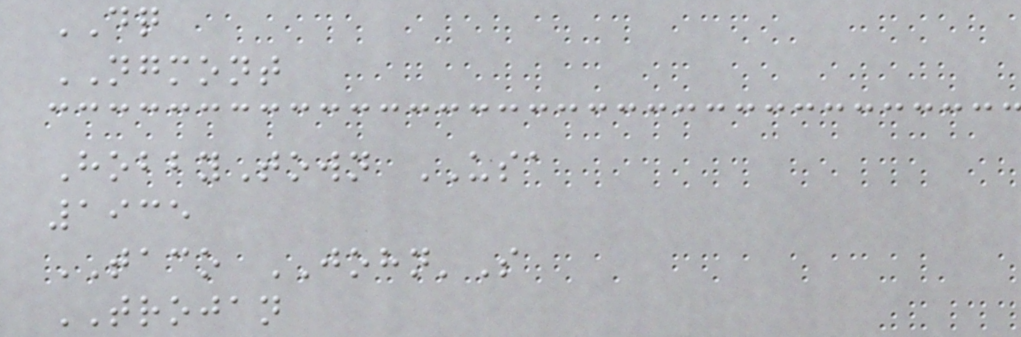DQ
NGMONT
HobbyTown USA
1935
TACO JOHN'S
TROJAN
